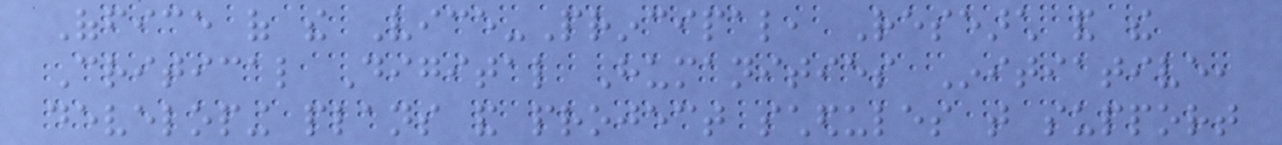Office of the Vice-Principal, Research and the
Critical Digital Humanities Initiative,
developing plans and project schedules that support
